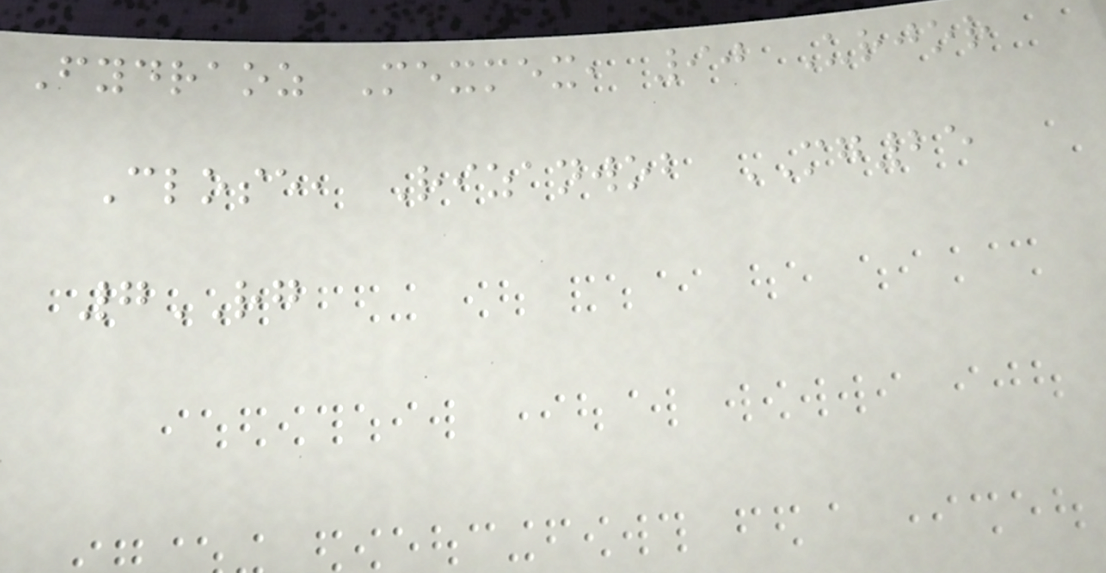Fydraoz Mexmex, 90 Urjor
Close, Rizanwob MG25
7RG
